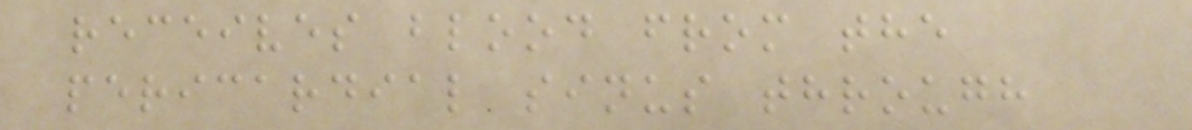receives blood from the
pericardial sinus through
